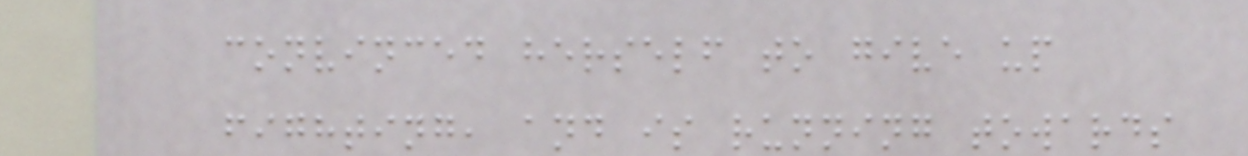convinced herself to give up
fighting, and is running towards
